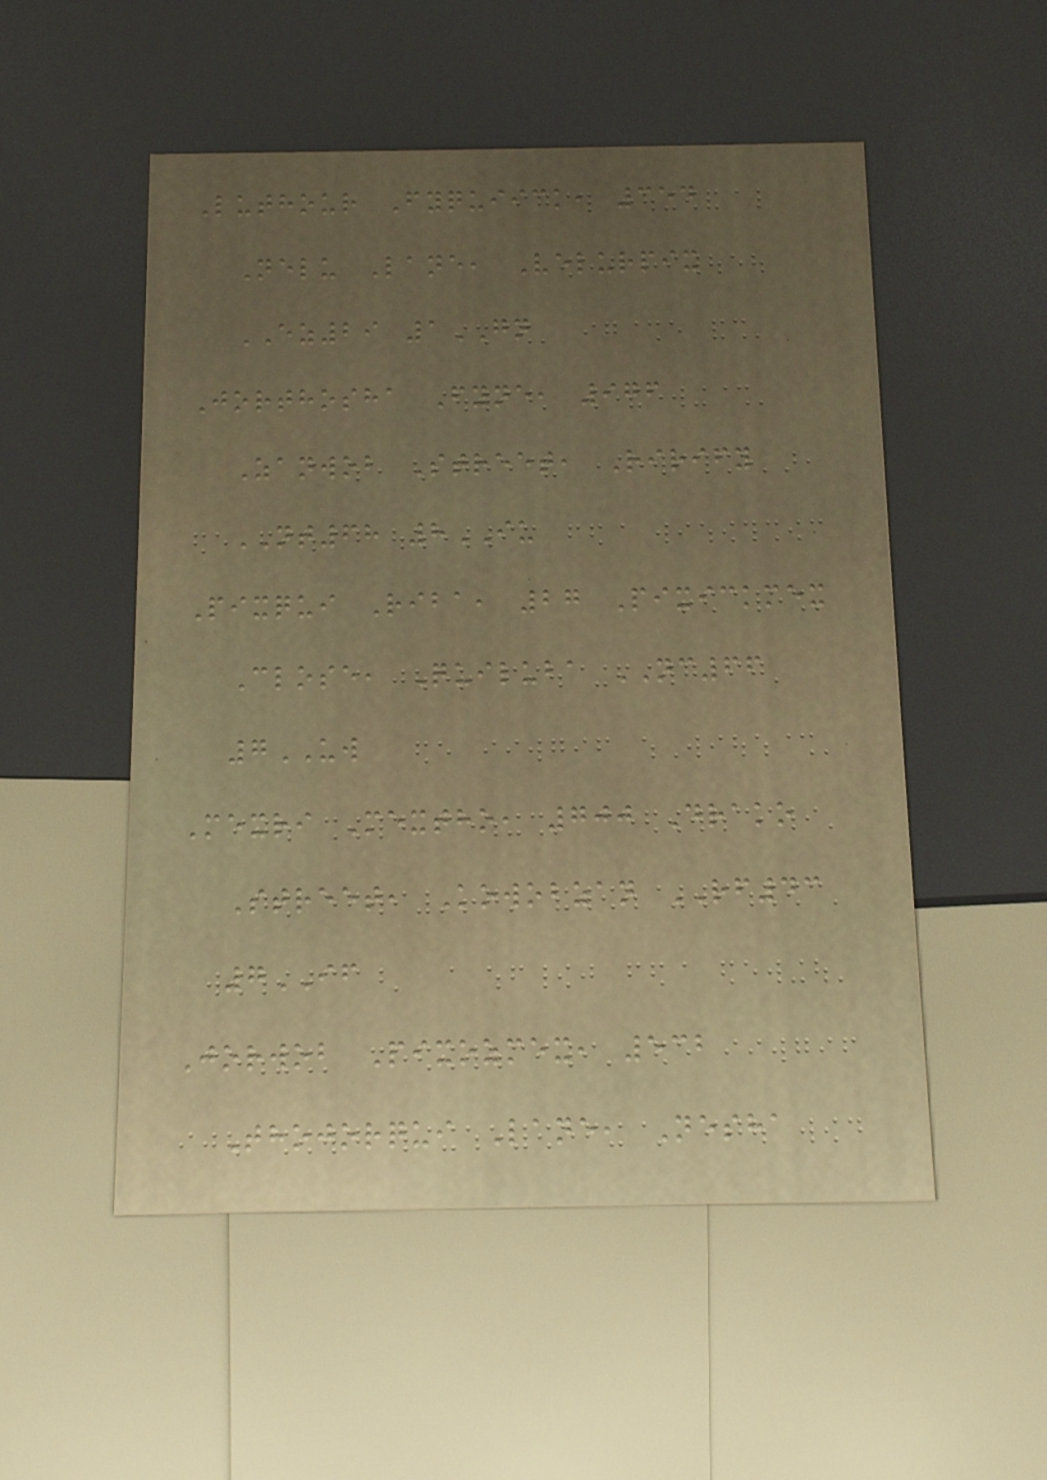Luthour Fyquiick, 354
Nelu Lane, Velurpix
EZ29 1GN
Jorthosha Fyne, 976
Zanwob Street, Rirify
NT68 8IU
Pixqui Riba, 27 Pixickmex
Close, Quiluba NC66
7UW
Mexri Mextho, 700 Drako
Street, Kowobzan RF43
7IF
Jorwob Pixozmex, 532
Thojorqui Lane, Nesha
